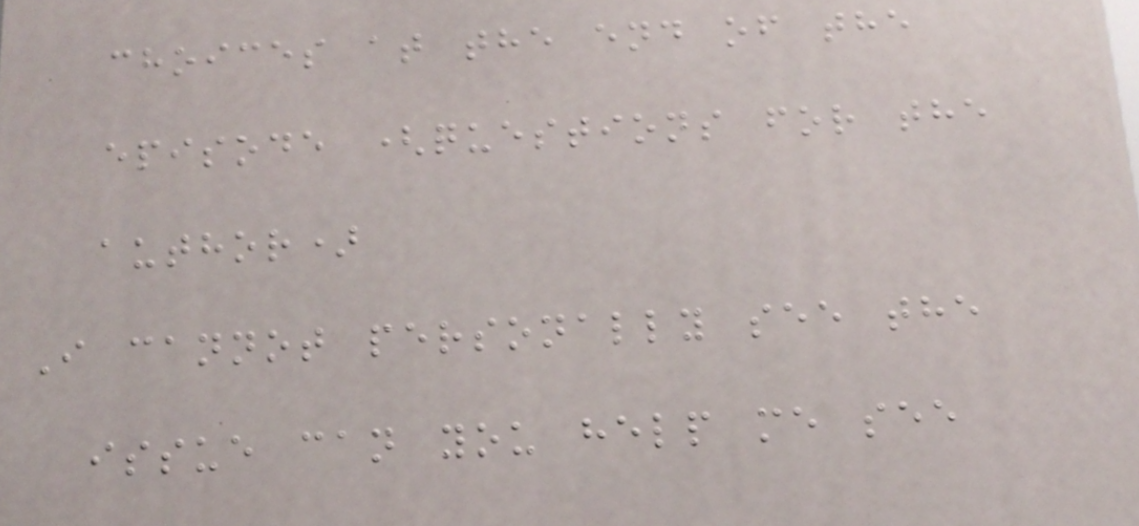choices at the end of the
episode (questions for the
author)
I cannot personally see the
issue can you help me see
